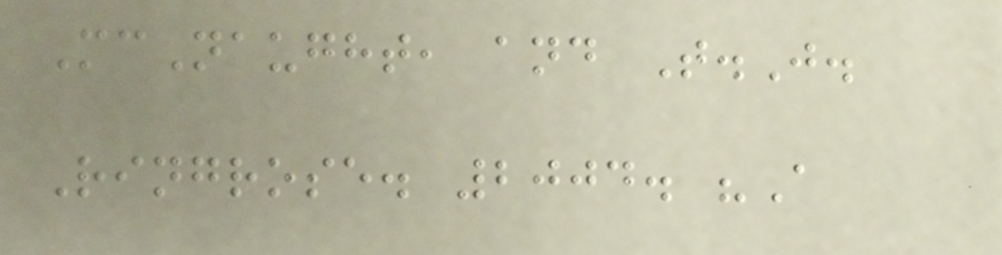McNaught, and T.J.
Ringrose. 2004. "A
